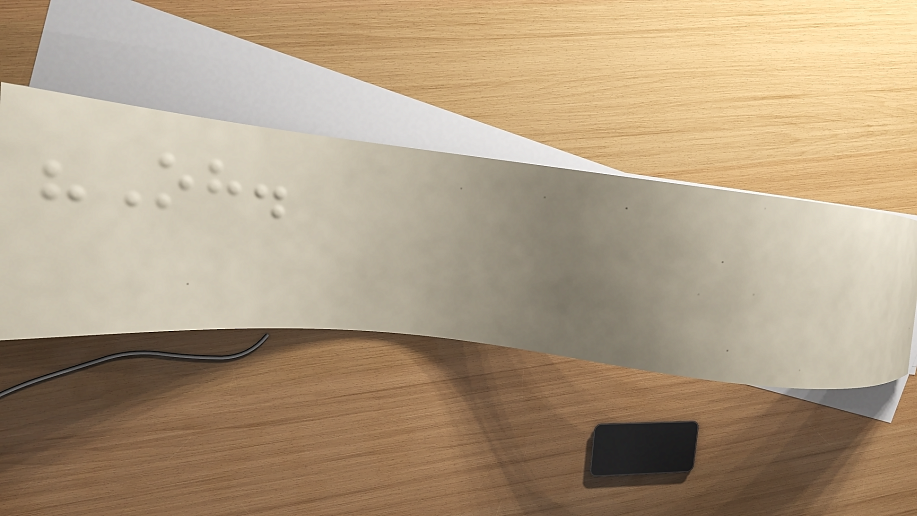"Oh.
